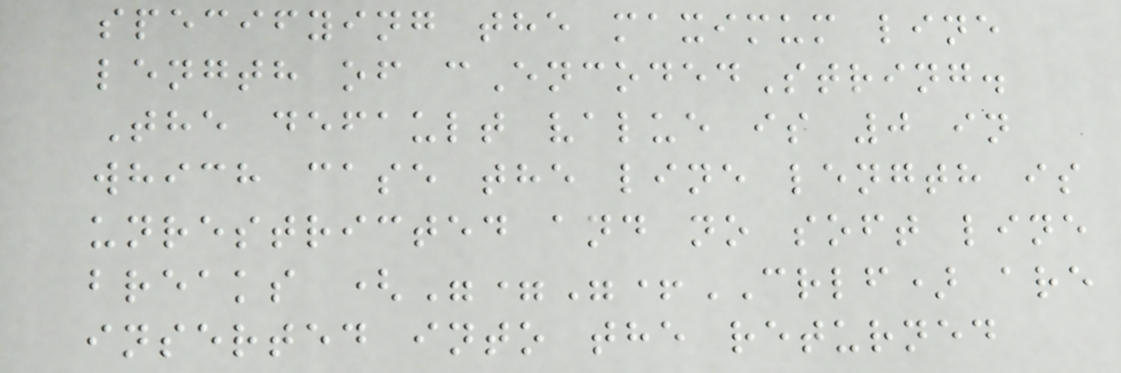specifying the maximum line
length of cEncodedString.
The default value is 0 in
which case the line length is
unrestricted and no soft line
breaks ("="+CRLF) are
inserted into the returned
